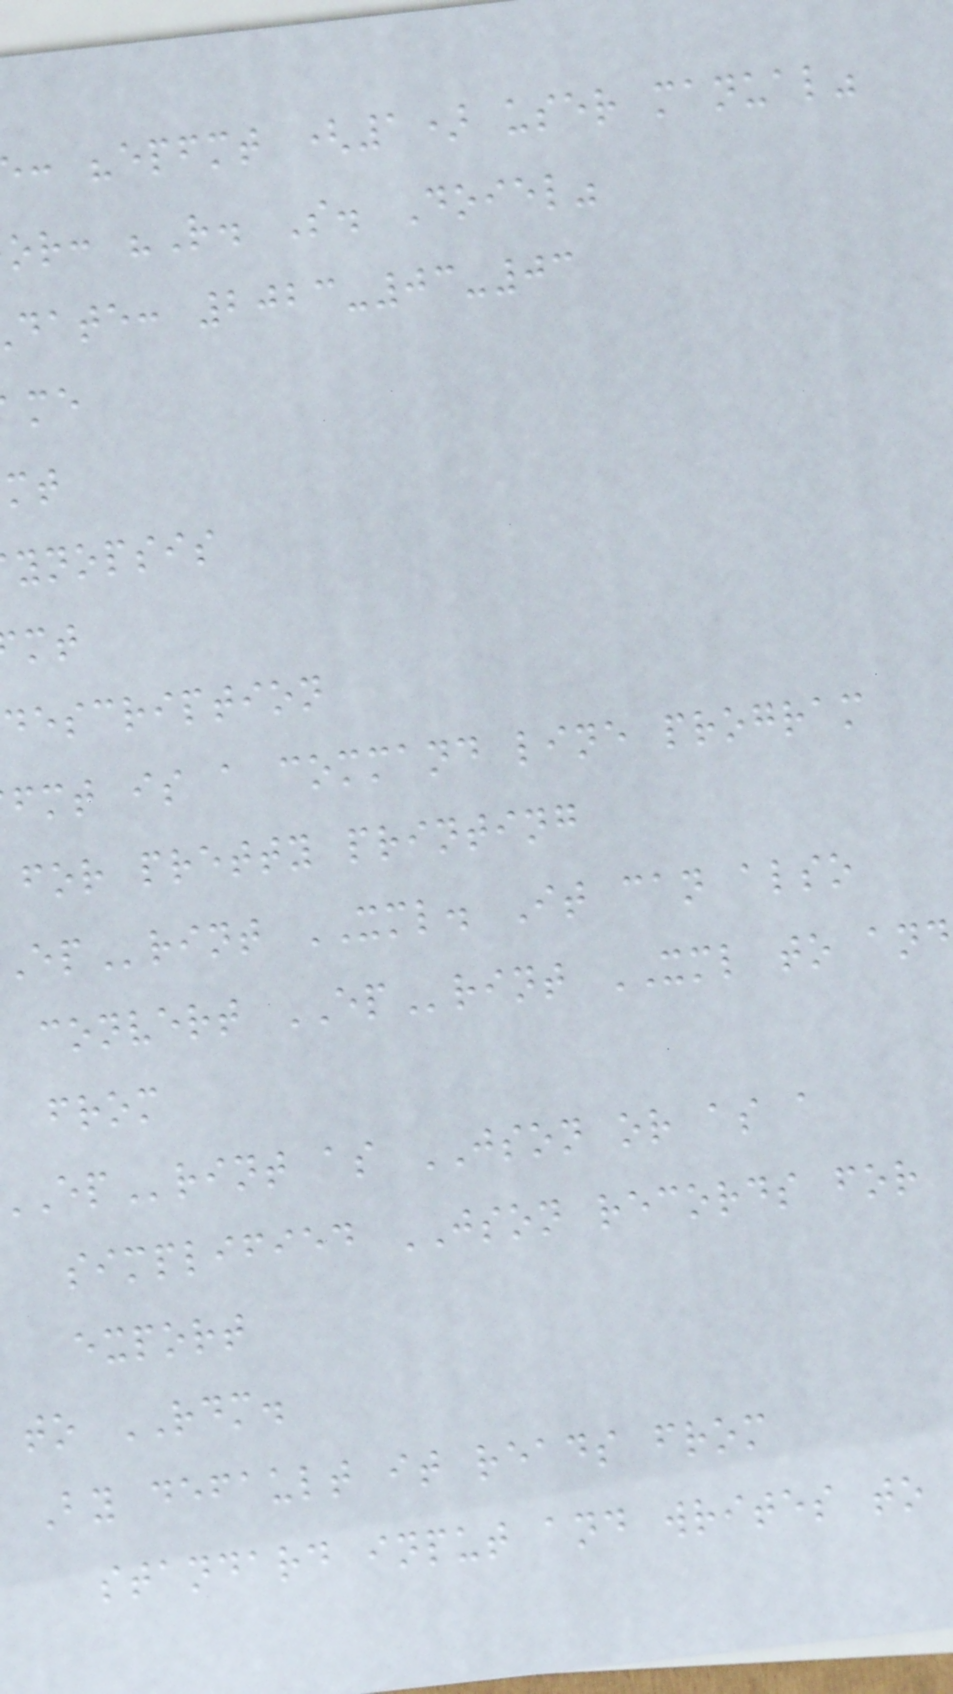: "epfmt (1) user manual"
or: "R. S. Doiel"
date: 2023-03-03
ynopsis
description
fmt is a command line program
for pretty printing
rint XML. It can also
convert EPrint XML to and
from
rint as JSON or as a
simplified JSON records for
export
to RDM.
By default it reads from
standard input and writes to
